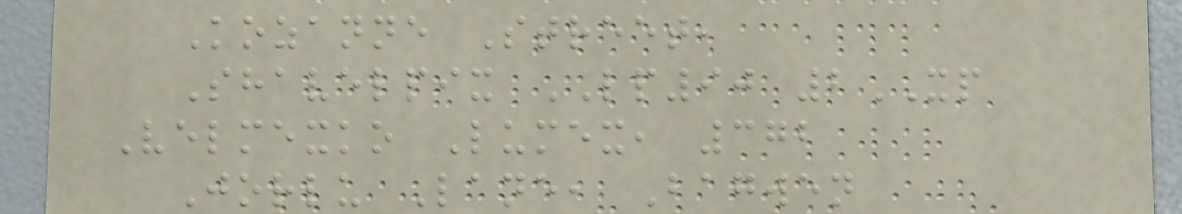Kozanne Street,
Shavelpix LP90 2XP
Velmexko Lumex, 372
Jorlu Lane, Bagwen
